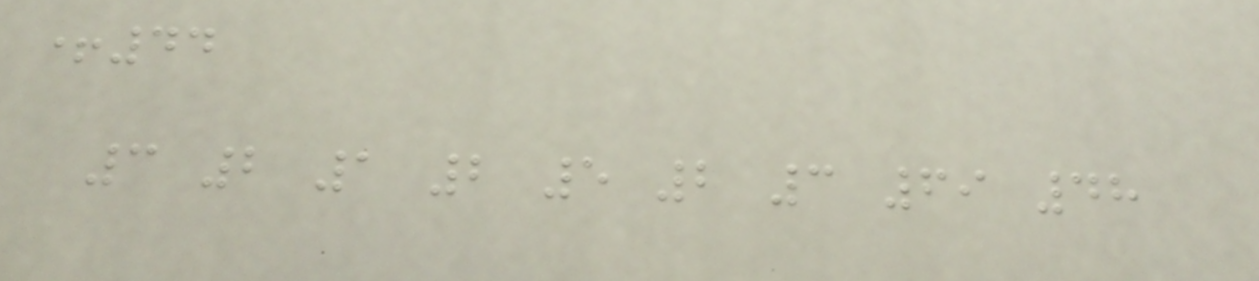+44
3 2 1 2 5 2 3 69 48
